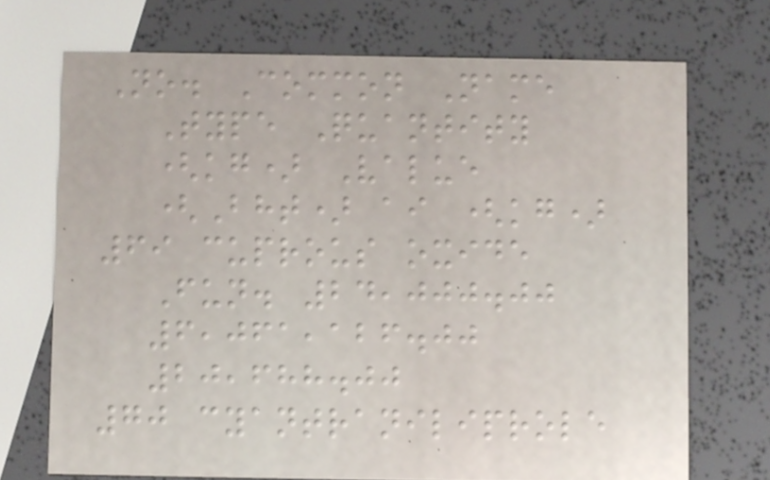No. Common Name
Type Quantity
(kg) Value
(Bht) ai (kg)
69 cuprous oxide
Fun. 24,000.00
6,061,126.00
20,688.00
70 cyantraniliprole
